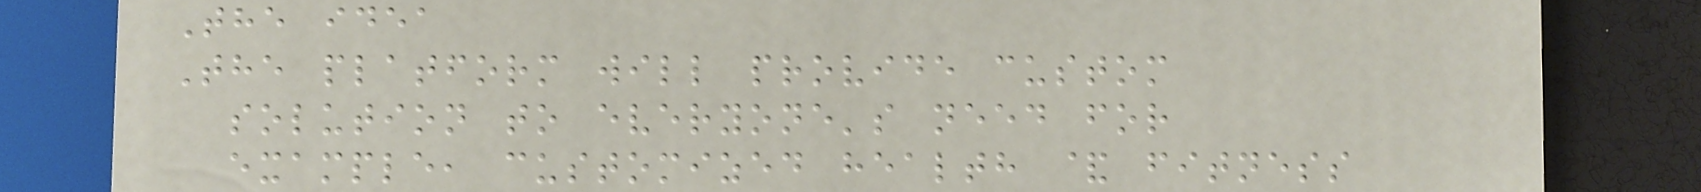The idea
The platform will provide custom
solution to everyone's need for
example, customized health & fitness
